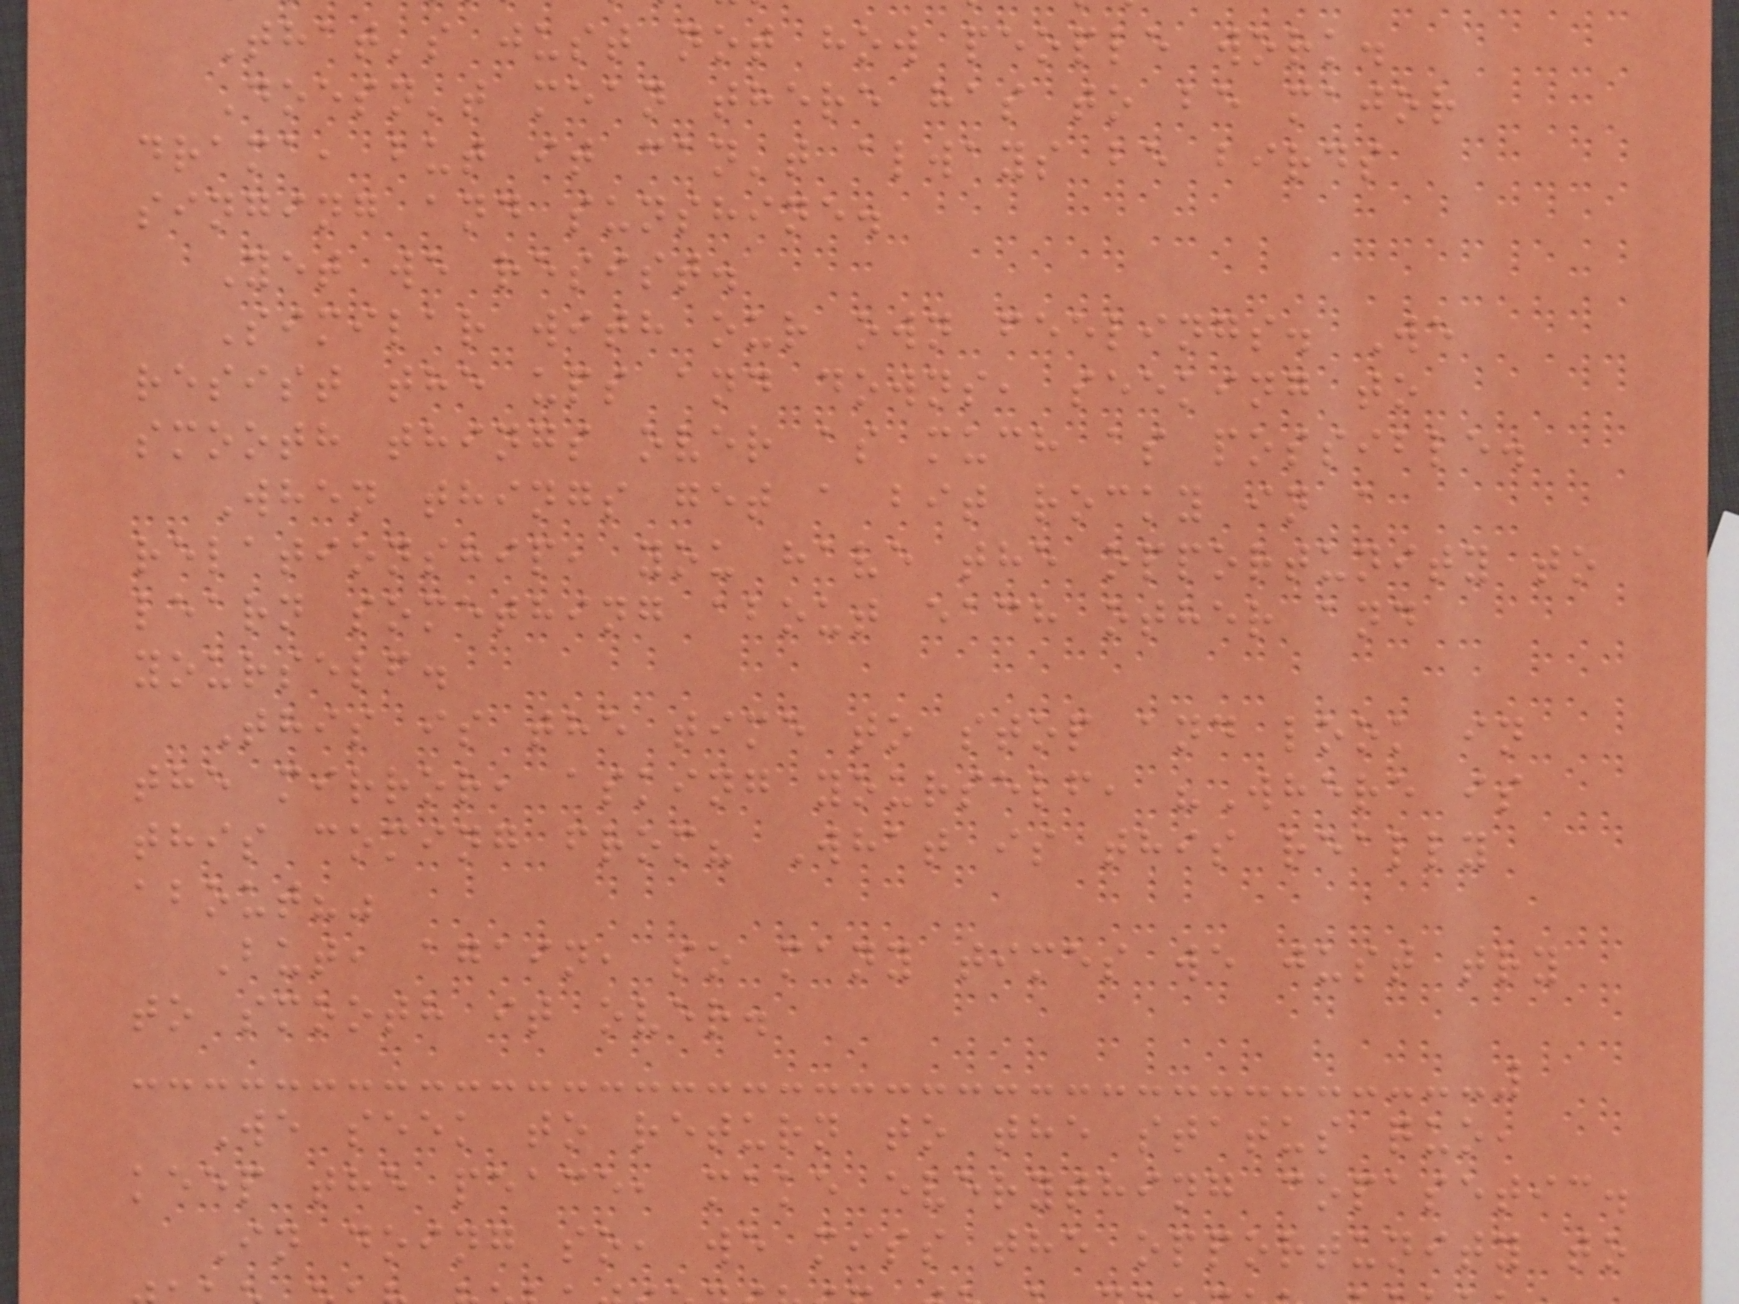That's just not how people work.
Doesn't mean there has to be major
drama, but it can't always be birds
singing and sunshine.
Yet we resist.
Similar with our own feelings. We
resist the ups and downs, seeking to
smooth things over as much as possible.
When things get a bit rocky in a
relationship, you have the opportunity to
learn something about each other and
yourself.
This is the time to stop and look in
the mirror, asking yourself, "Where is
this coming from? What is this really
about?"
But, again, so many times we just try
to smooth it over.
We seek to return to the status quo,
keep the peace, make everything copasetic.
In doing so, we miss the opportunity to
